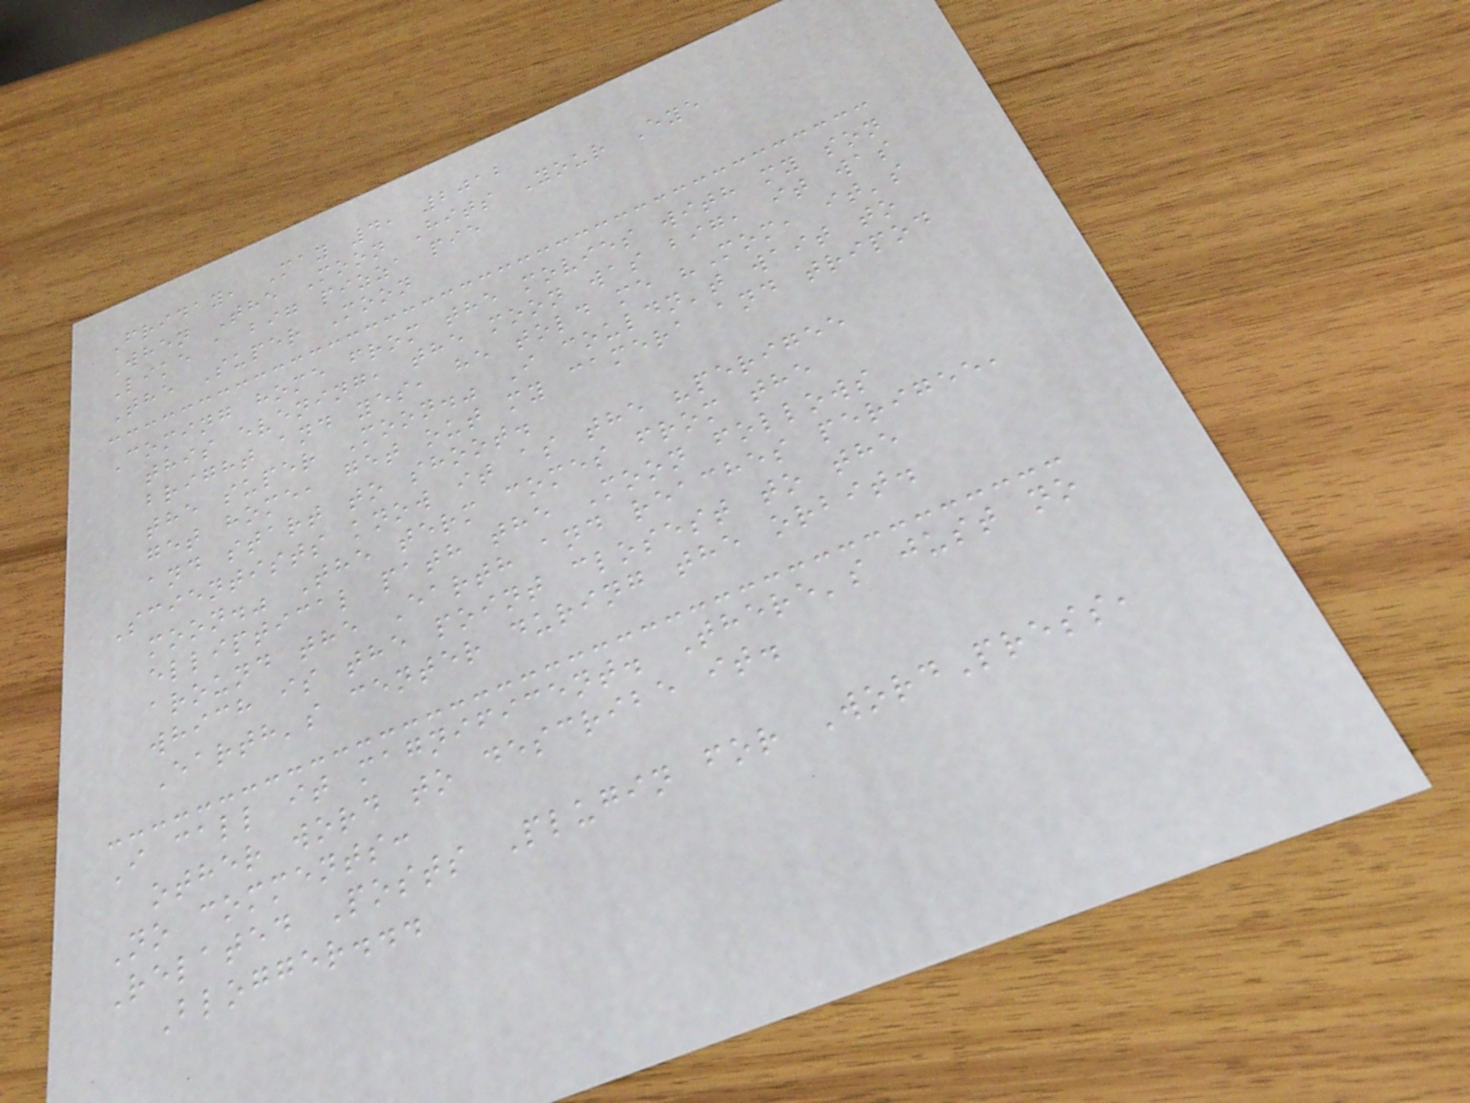Friday, May 4, 2012
When The Moon Hits Your Eye
Like a big pizza pie
The Super Moon
Coming home from the movies with my son
this evening, the moon was big, it was
bright and yes, he told me "Mom, it's
the super Moon." I couldn't wait to
get home, get out my camera and tripod
and start to shoot.
Scientists know it as the "perigee
moon." The term comes from the
elliptical path the Moon follows
around the Earth and reaches perigee,
which is the point closest to the
Earth's center during the orbit.
I call it magnificent. There's just no
other word to describe it.
No comments:
Related Posts Plugin for WordPress,
Blogger...
